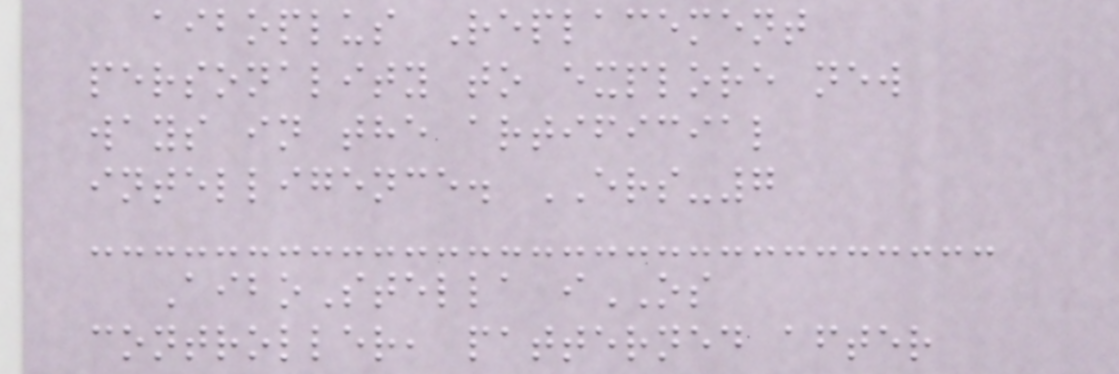aiboplus Replacement
personality to explore new
ways in the artificial
intelligence. ERS-7
AiboStella iOS
controller, patterned after
